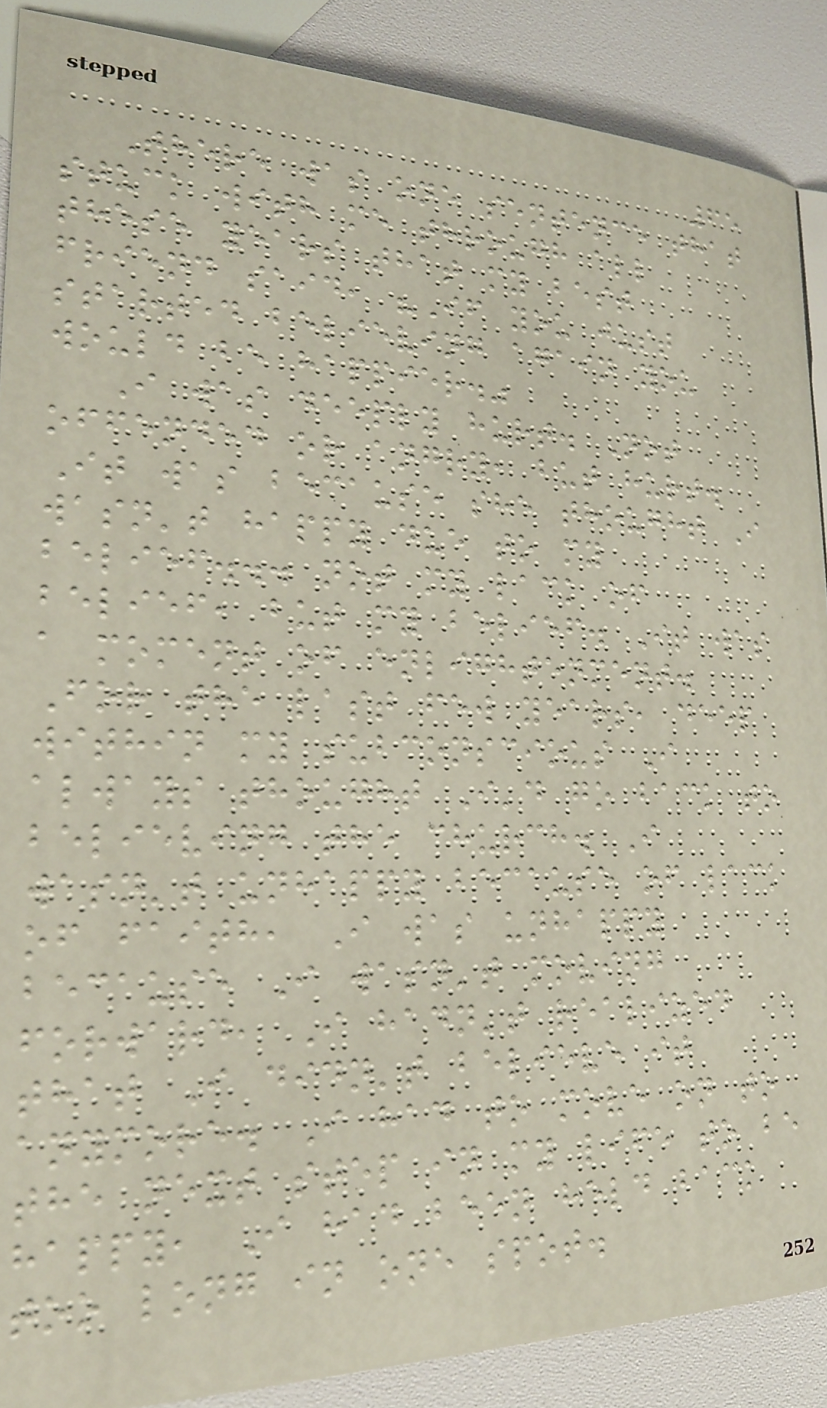65
There was one sentence that
stuck with me through all
these years that my best
friend said, "If you just
started believing again you
would be happier."
I was deeply hurt. Not
offended or angry, but hurt.
It was because she thought I
wasn't happy due to my
belief... not my lack of
belief, but my belief. It was
a moment of enlightenment.
For the last few years, deep
within my subconscious I
always thought I'd go back to
believing the church. I
wasn't unhappy because of lack
of faith, I was unhappy
because I wasn't moving
forward, I hadn't realized
that I didn't believe it
anymore. I had to move on to
the next step in my life to be
happy, I had been held back
too long in one spot.
